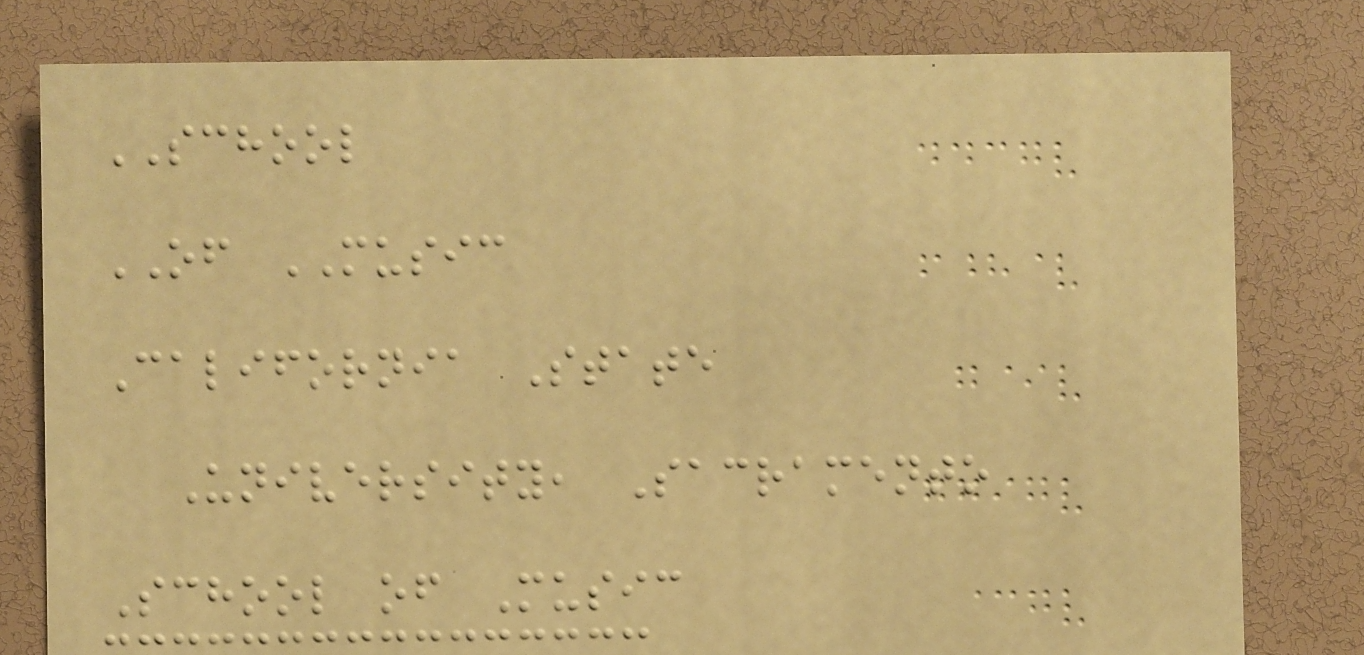SCHOOL
OF MUSIC
California State
University, Sacramento
School of Music
